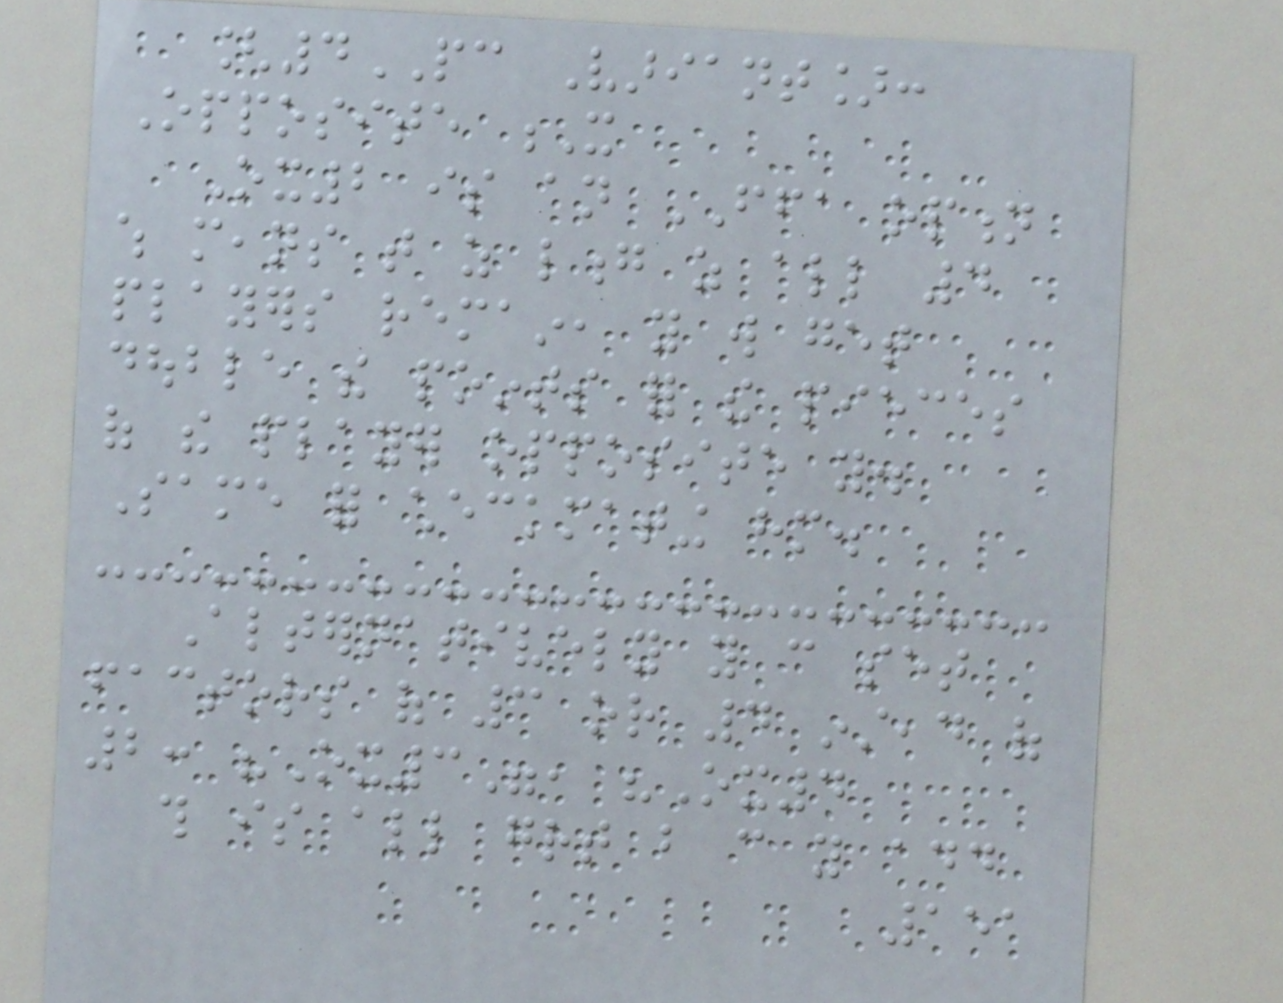[4PC Variant]:
Opposite X
Ox2 is an FFA option
which means that as long as all 4
players remain, you will get
double the points for the pieces
of the player opposite you.
Same for checkmating him.
Alternatively you can set
factors of 3 or 4 instead of
2: "Ox3", "Ox4
this is all great but can you add
151
